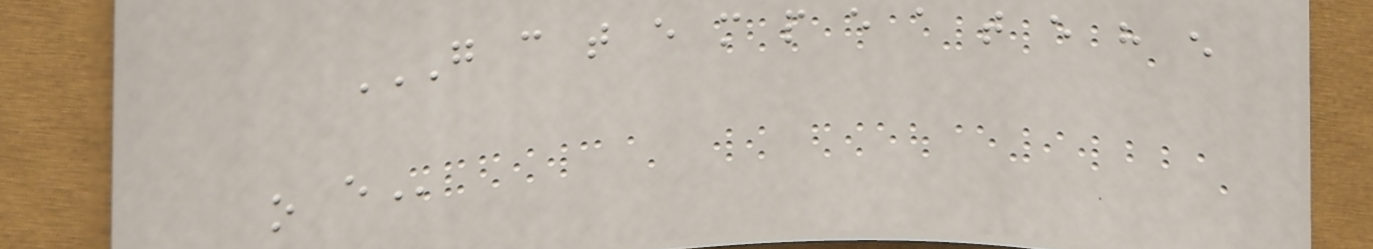G C T E M P E A T E H E
O E
